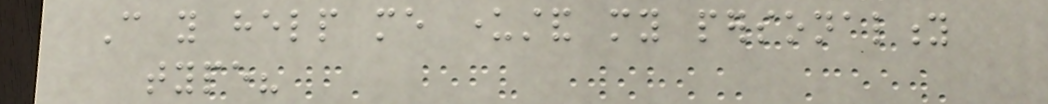Can you help me understand my personality
type?
